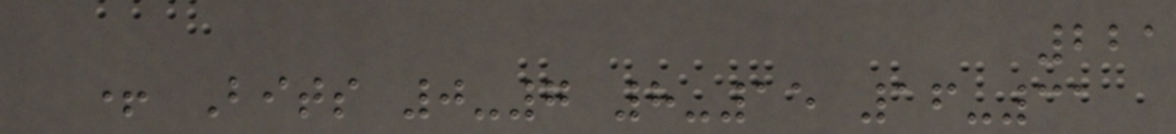221
+ Bits 0-7 8-15 16-31
